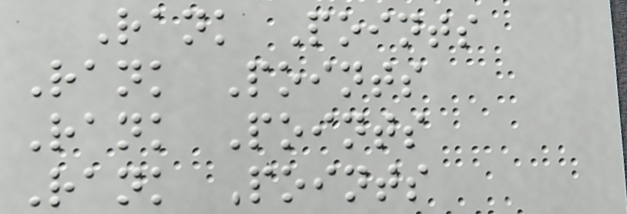Rank Points
Rank Points
Rank Points
Rank Points
